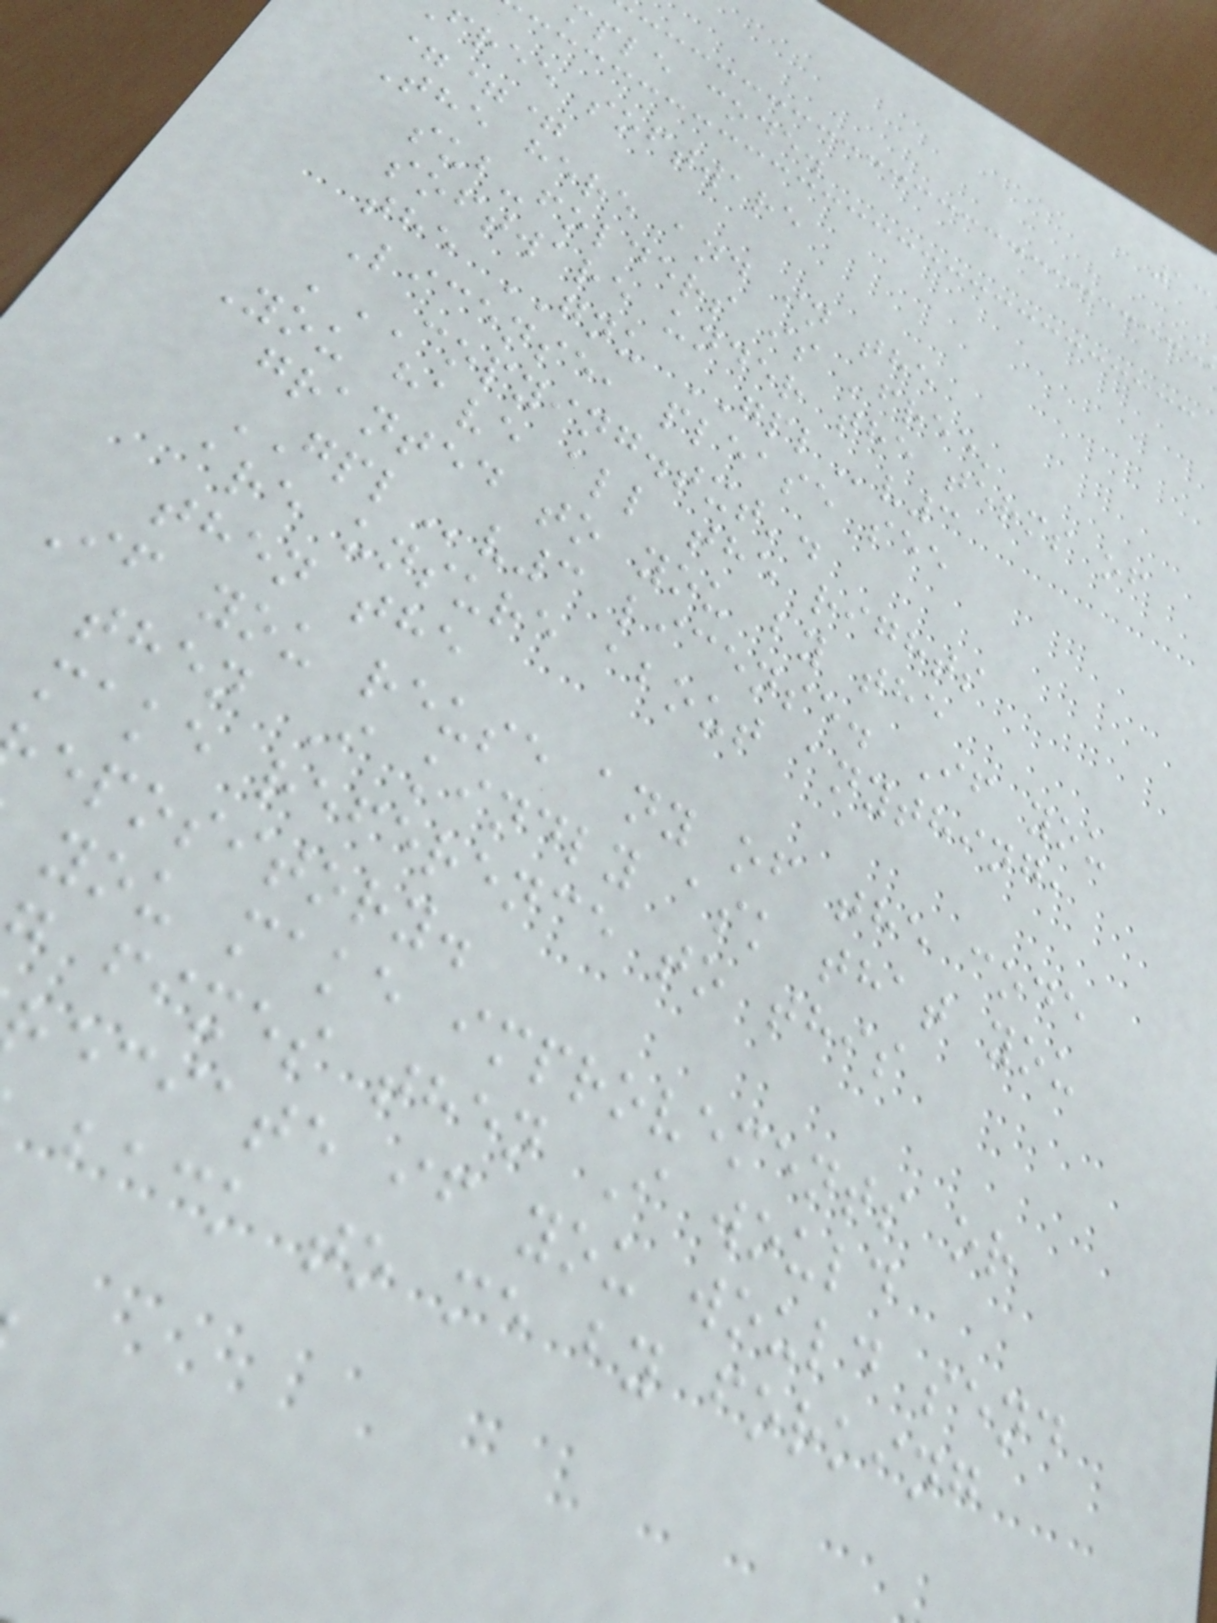mple code.
free software
===
The here and in the
sub-folders is 'free'
software under the terms of
the GNU GPLv3
License, please see
'COPYING.txt'.
You have all the rights
granted to you by the
GPLv3 license. If you
are unsure about anything,
then the
If you reuse any of the code
then I kindly ask that you
make reference to this
epository.
you make improvements or
fixes then I would
eciate if you would send
back to me by forking
